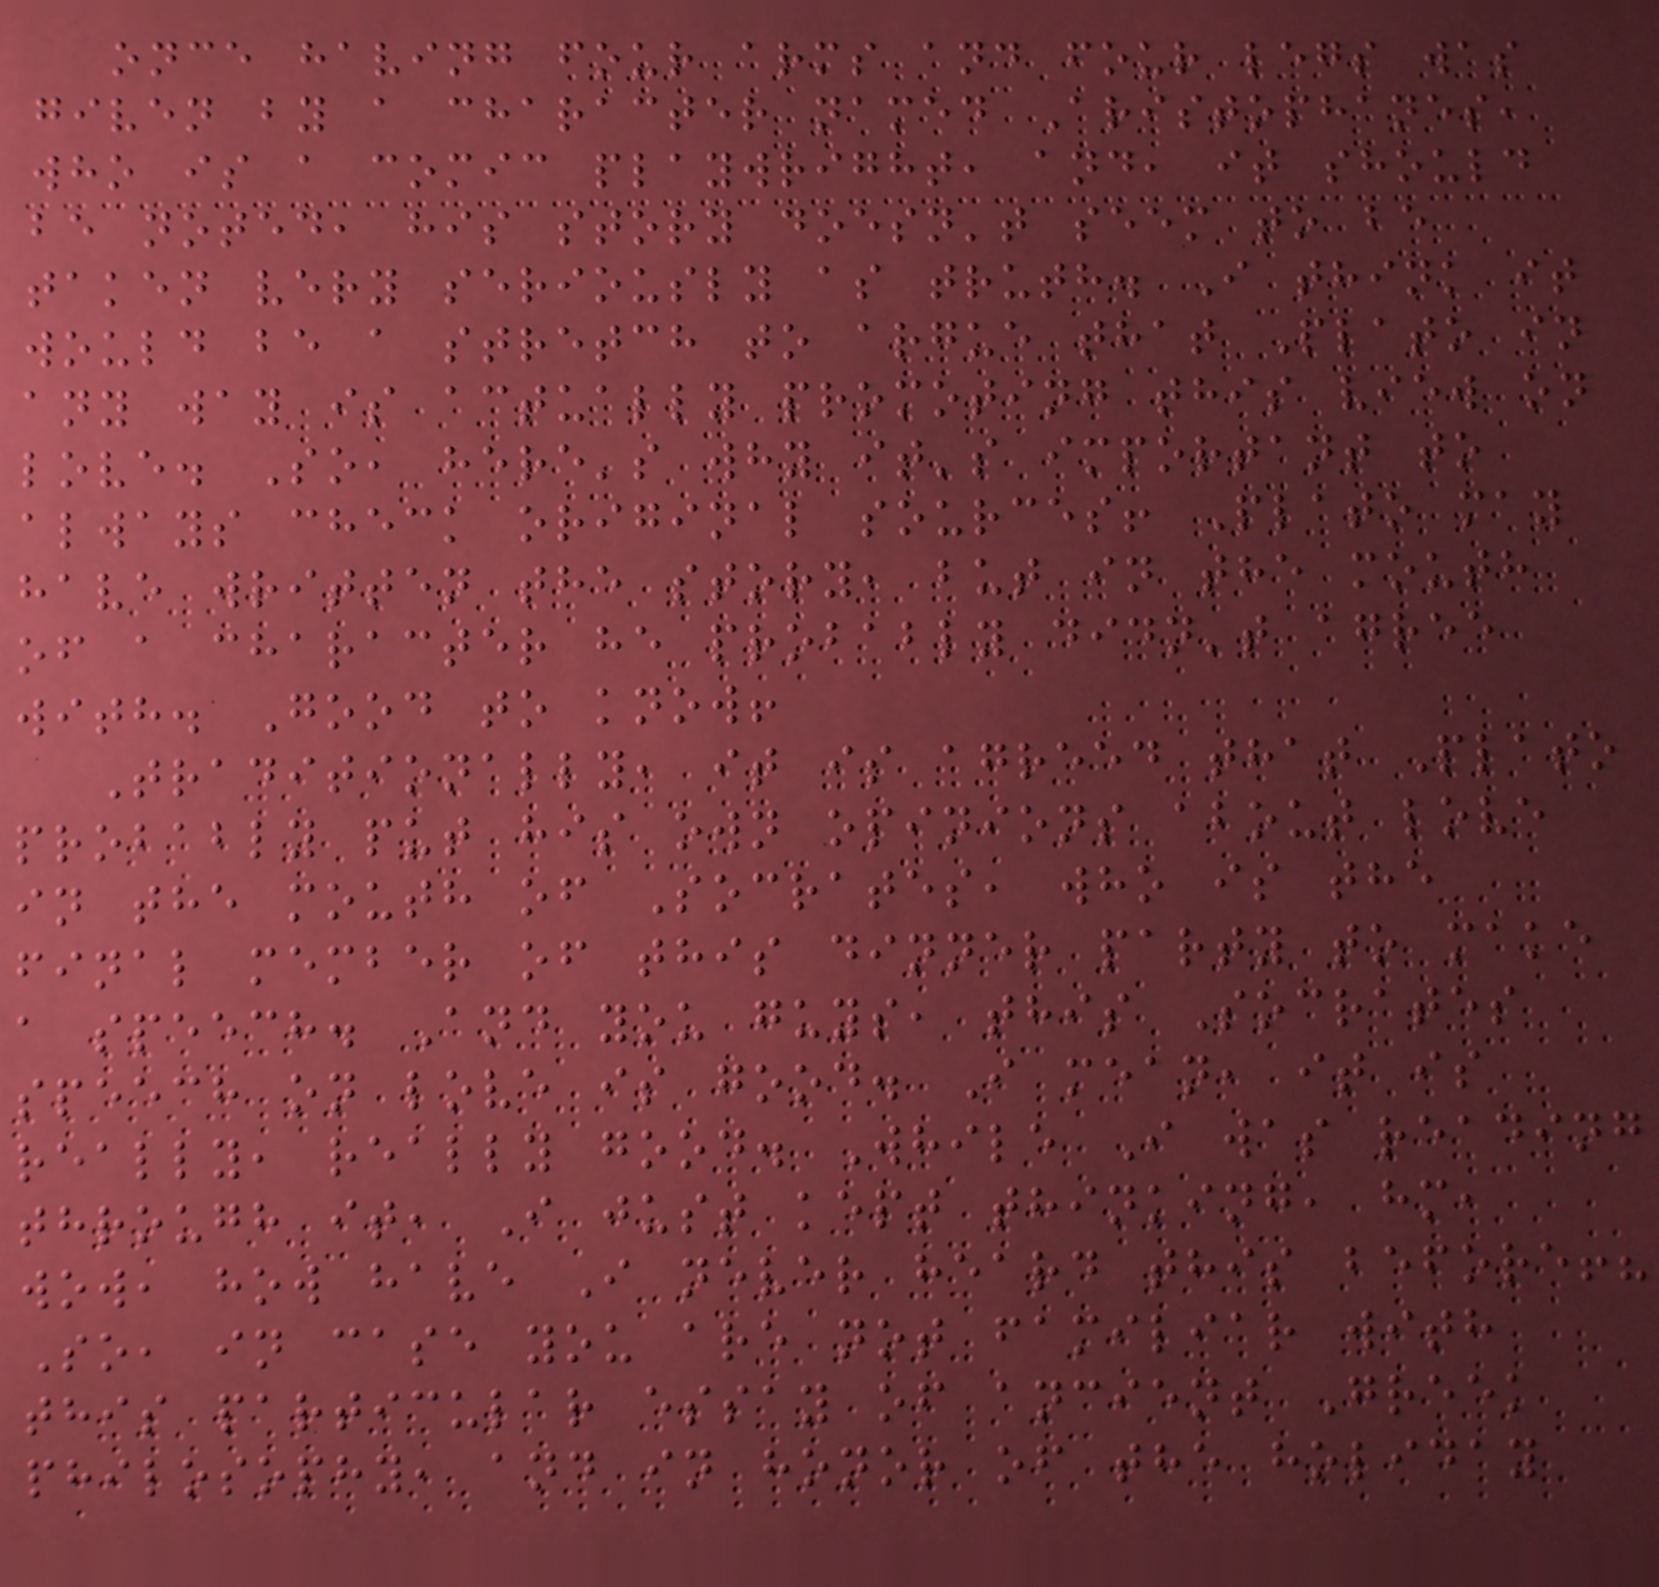once having four arms and four legs was
given by a character named Aristophanes,
who is a comic playwright, and, it should
be noted, his story doesn't seem to be
taken very seriously as truth. I think it
would be a stretch to argue that Plato in
any way is actually promoting this view on
love. So, here's why it's important to
always check original sources! Plato may
have written the story, but in the mouth
of a character he probably didn't agree
with. Good to know!
Traditionally, it is agreed that Plato
probably put his own opinions about love
in the mouth of Socrates, who is the
final member of this dinner party to make
a speech. And you guys, this Socrates
speech on love is good. I mean, it is
really, really good. While I was reading
through it, I just kept thinking, hm,
wow, how have I never heard this before!?
So, in case you are not familiar with
this particular essay of ancient Greek
philosophy, and in honor of the holiday
